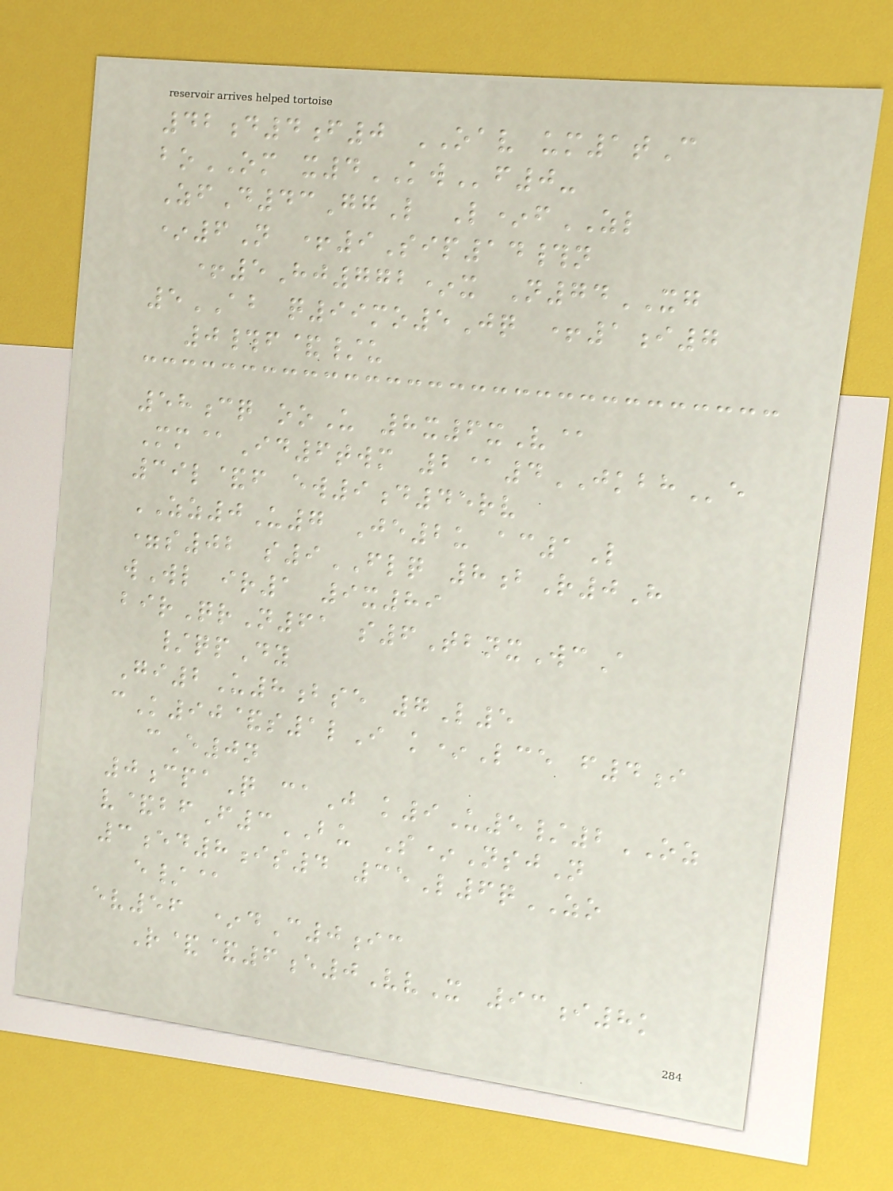42d4f0 OAV um1tC
boOM x4KWf0-
ZfD43GgL L*fZL
*6N +9Sip14#n
+5Hj772*x N74XG
5AB q99mo5Jq +1i7
0#f&/u
58cq ooU 8x6xV@
Mm@Id6twm 2@4JKBHe
39l&f ew9d45rv
ZZ0U7 Je2u ac1L
=s02 s9FLQ 8bR0H
wWl ir1 9x89
birQrN61 s6TbnxWcA
/qpDy
Gi2U8bse 7L5
cK90&s1lI k*Lce f4i
cE0n
0cpaQ caJ k9U5/2OZ
v&bfF3BU S*NsjN
3ed8is4 35L6qZO
e/@
ev56 *dC0ic
R&&6e0VvX 93i8k
